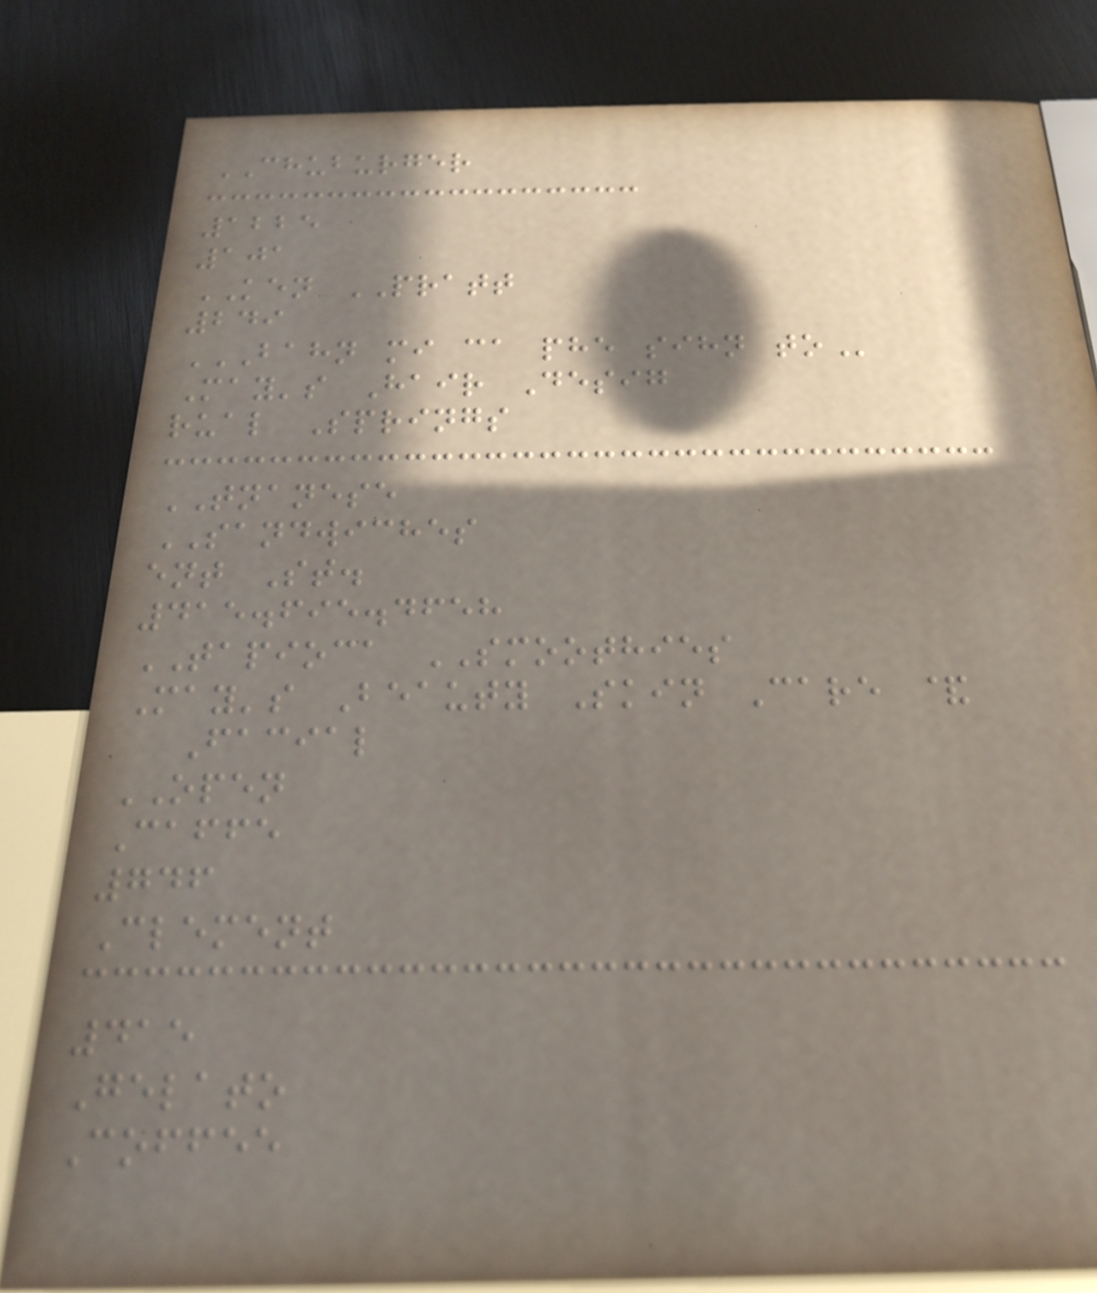CHUBURGER
1225
101
KEN PRATT
249
BAHN MI CA PHE SIHN TO
May's Hair Desig
rual Springs
TNANESE
SANDWICHES
ent St.
415.695.4658
TAPIOCA SMOOTHIES
May's Beauty Skin Care &
Facial
OPEN
Caffe
746
Clement
415
Gelato
Coffee
